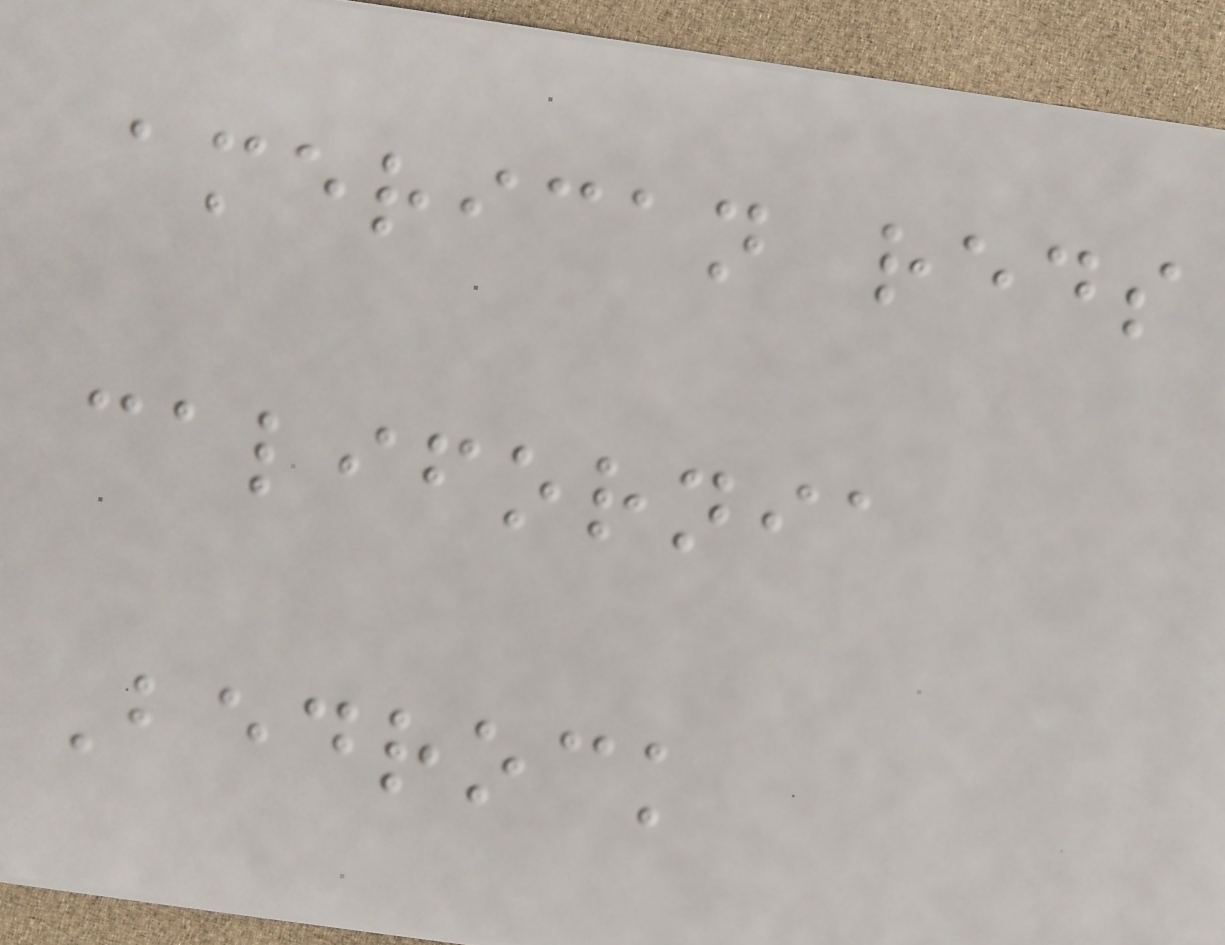american reds
california
Bedrock
